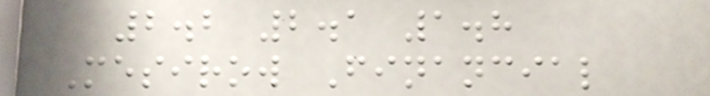2.2 2.1 1.8
Mesirow Financial
